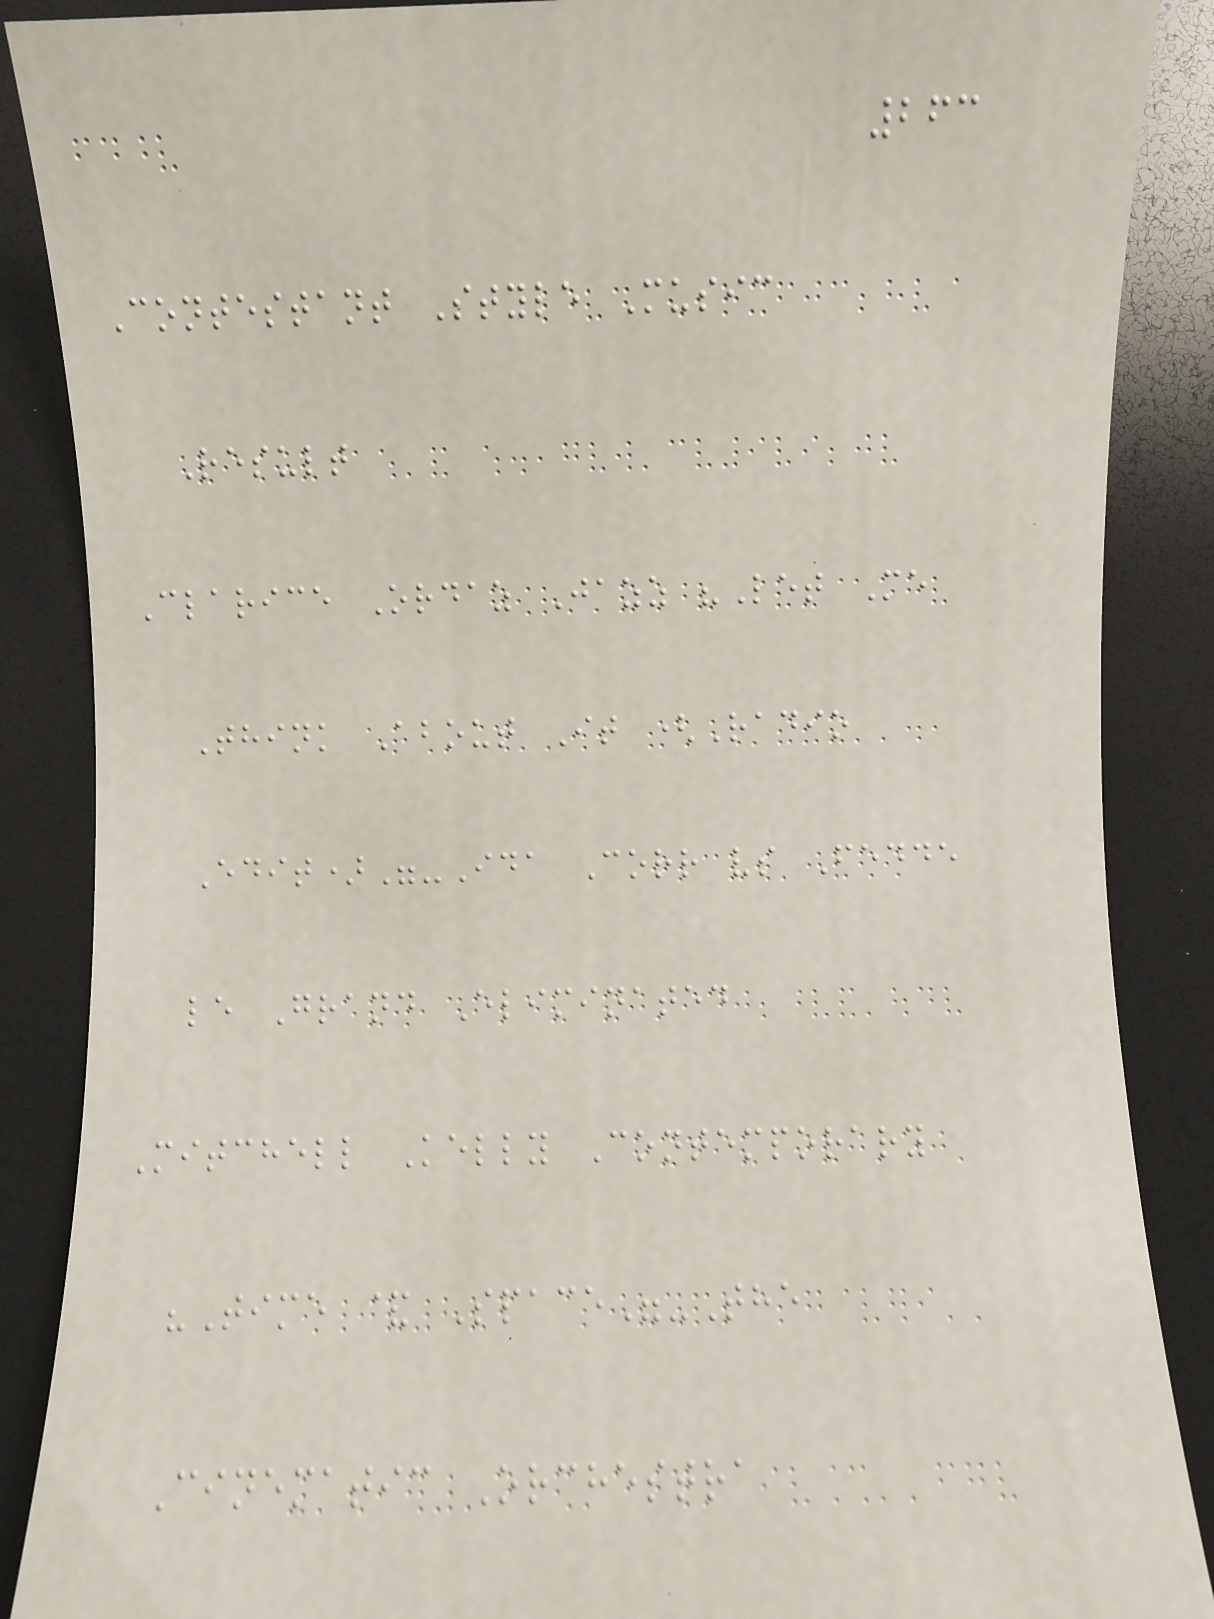263
Contestant Style Music
Result
Clarice Ordaz Jazz "Let Me
Think About It (Radio
Edit)"-Ida Corr vs Fedde
le Grand Eliminated
Mitchell Kelly Contemporary
"Time & Space"-The
Cinematic Orchestra
